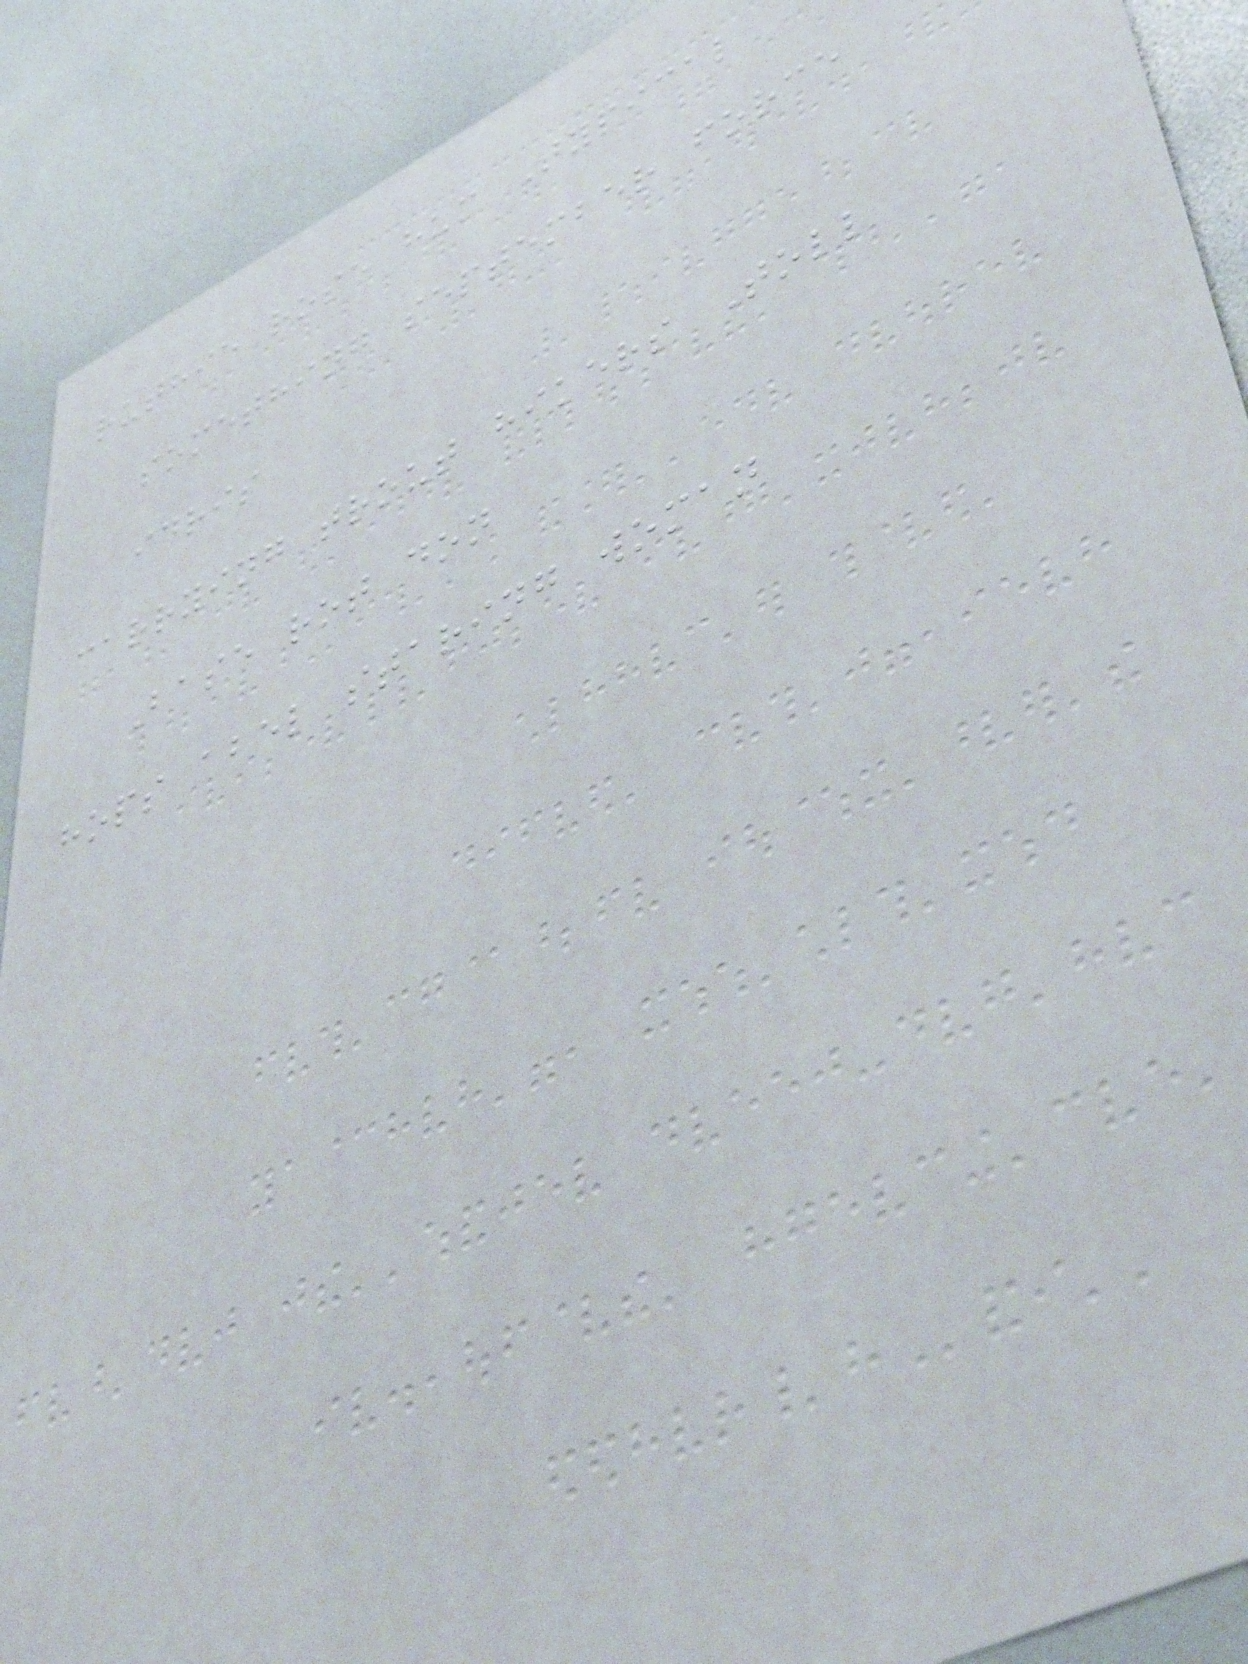ruthie rose hum Typical
something september force
idris
carrying trout hikers Toll
Base rot don
hops abel staring woman
